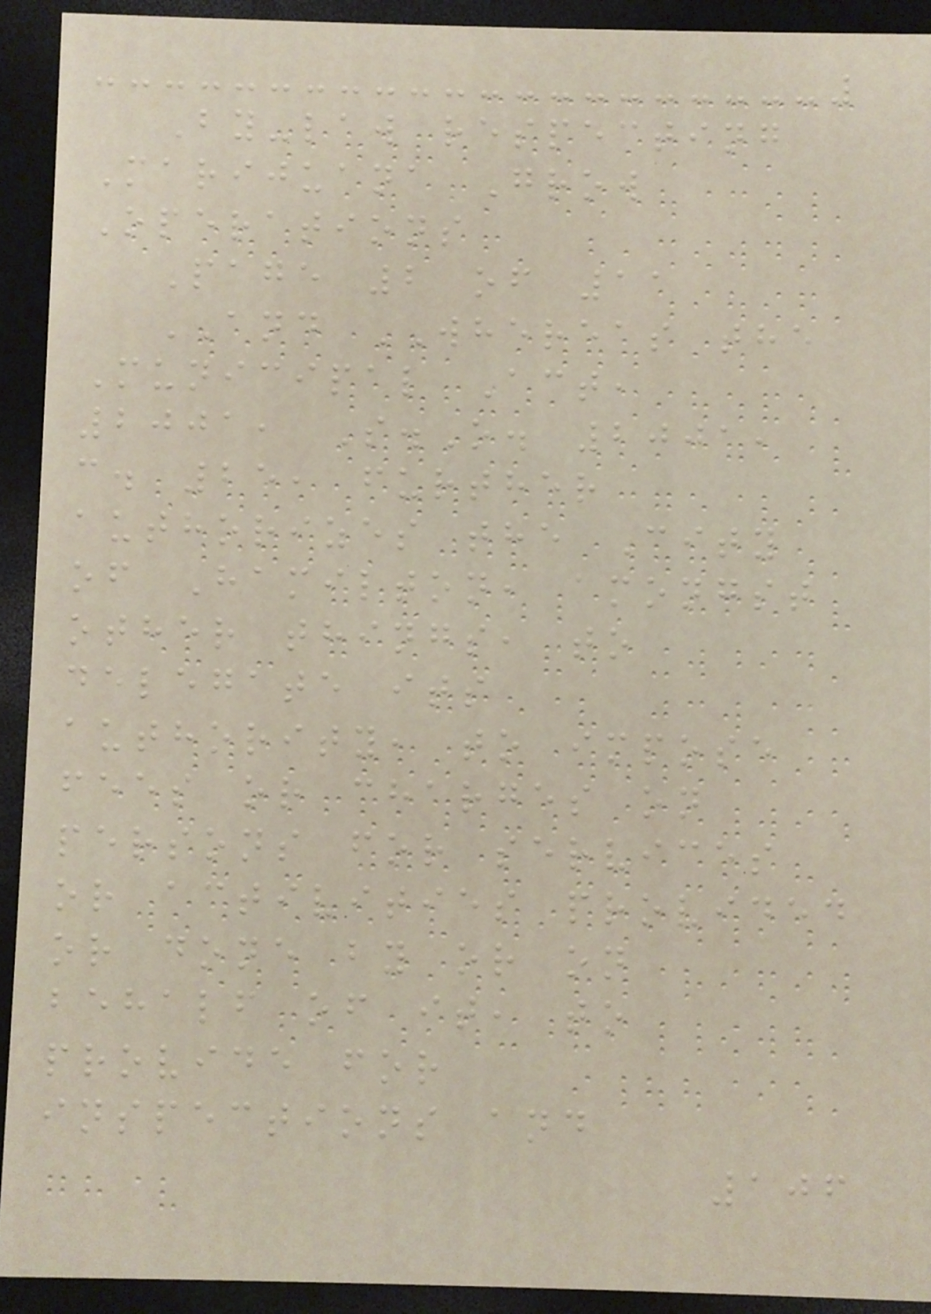By-law respecting
Marijuana Grow
Operations
Page 2 of 11
AND WHEREAS the
Municipal Act,
2001, S.O. 2001,
c. 25, further
authorizes the City
of Hamilton, amongst
other things, to
delegate its
authority, to impose
fees or charges on
persons for services
or activities provided
or done by or on
behalf of it, to
provide for
inspections and
106
